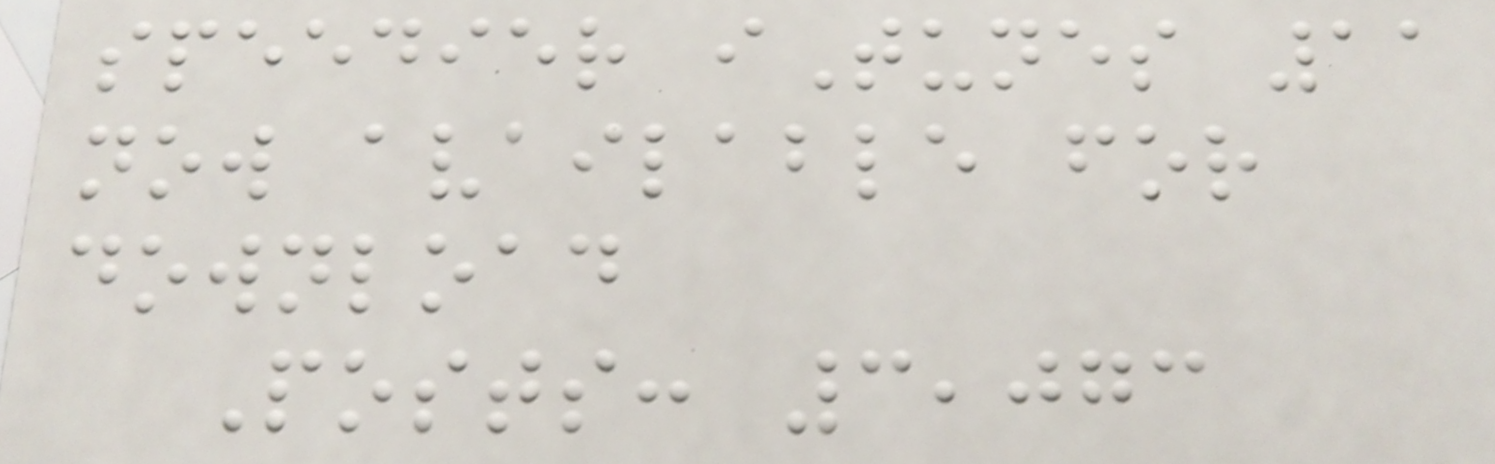speedier iTunes 11
now available for
download
Posts: 3,073
